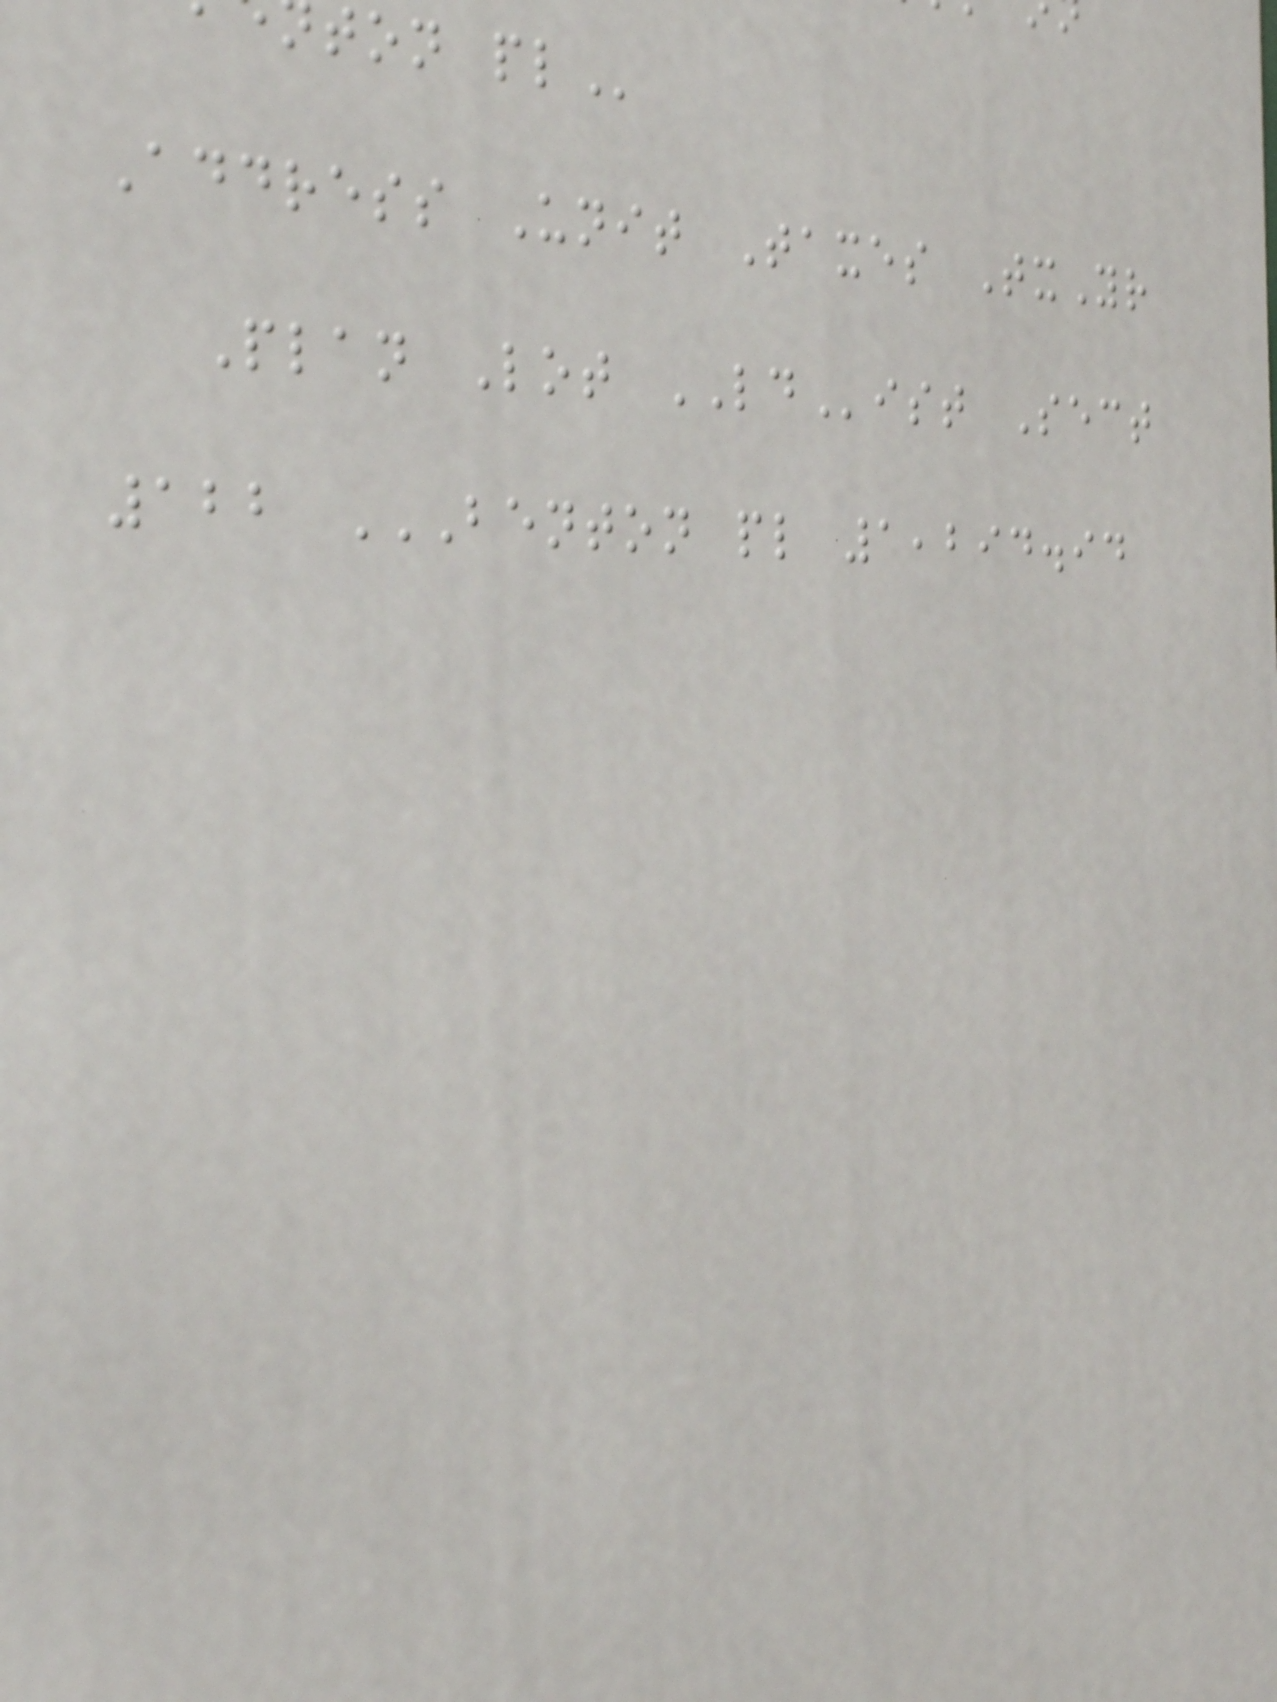Address Unit Taxes TxYr
Plan Lot LDist Sect
122 BENTON PL 1,294.94
